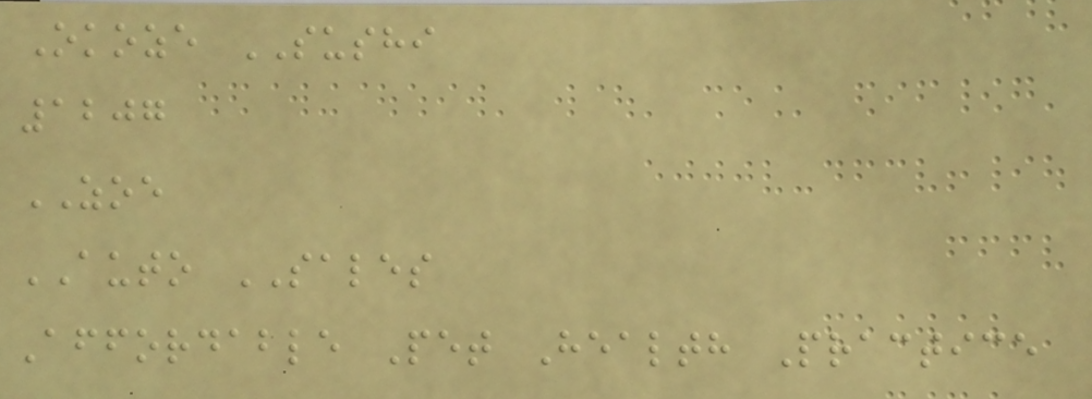Okoze SUSHI
1207
ZOE
AUTO SALES
Affordable Pet Health Practice
